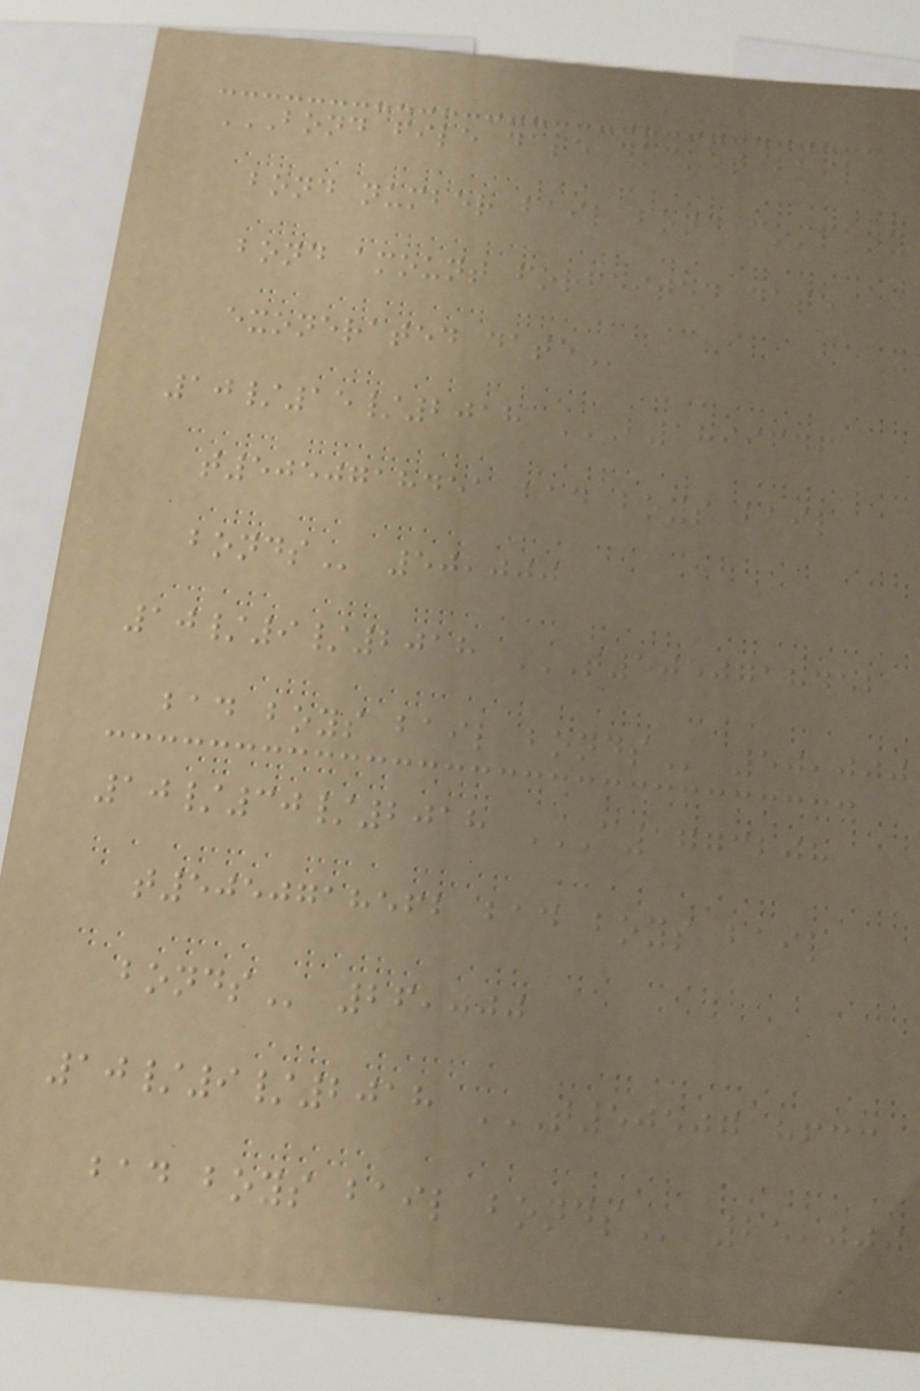BOND FILE DATE DOCKET BAIL
BOND NUMBER BAIL BOND COMPANY
BOND AMOUNT FORFEITED DATE
EXONERATED DATE
10/15/2018 B1899646
T5050718451 BAD BOYS BAIL
BONDS 50,000
10/9/2018 T5050718452
BAD BOYS BAIL BONDS 50,000
10/30/2018 C1773208
T5050718562 BAD BOYS BAIL
BONDS 26,000
10/9/2018 T5050718633
BAD BOYS BAIL BONDS 25,000
